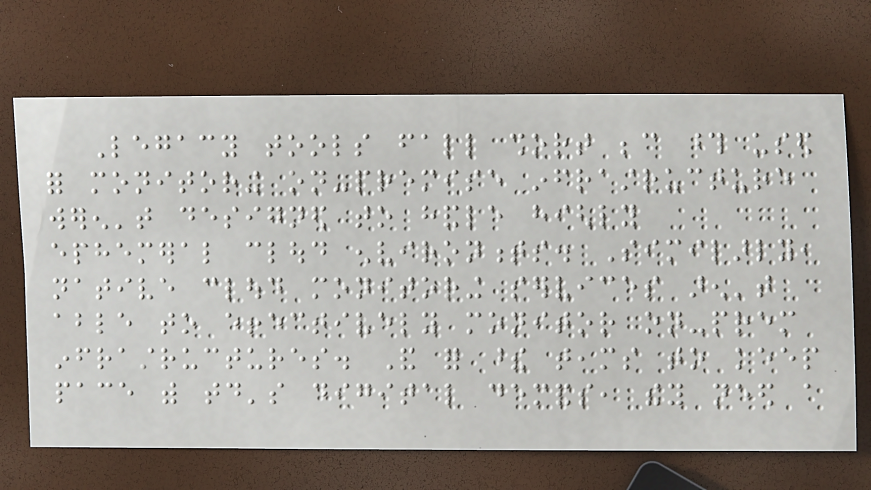Legacy tools fall short because those used
for monitoring on-premise infrastructure
weren't designed to handle highly
ephemeral cloud environments. Similarly,
native cloud monitoring services aren't
able to effectively monitor on-prem
infrastructures. And for these teams to keep
pace with today's digital demands, they need a
